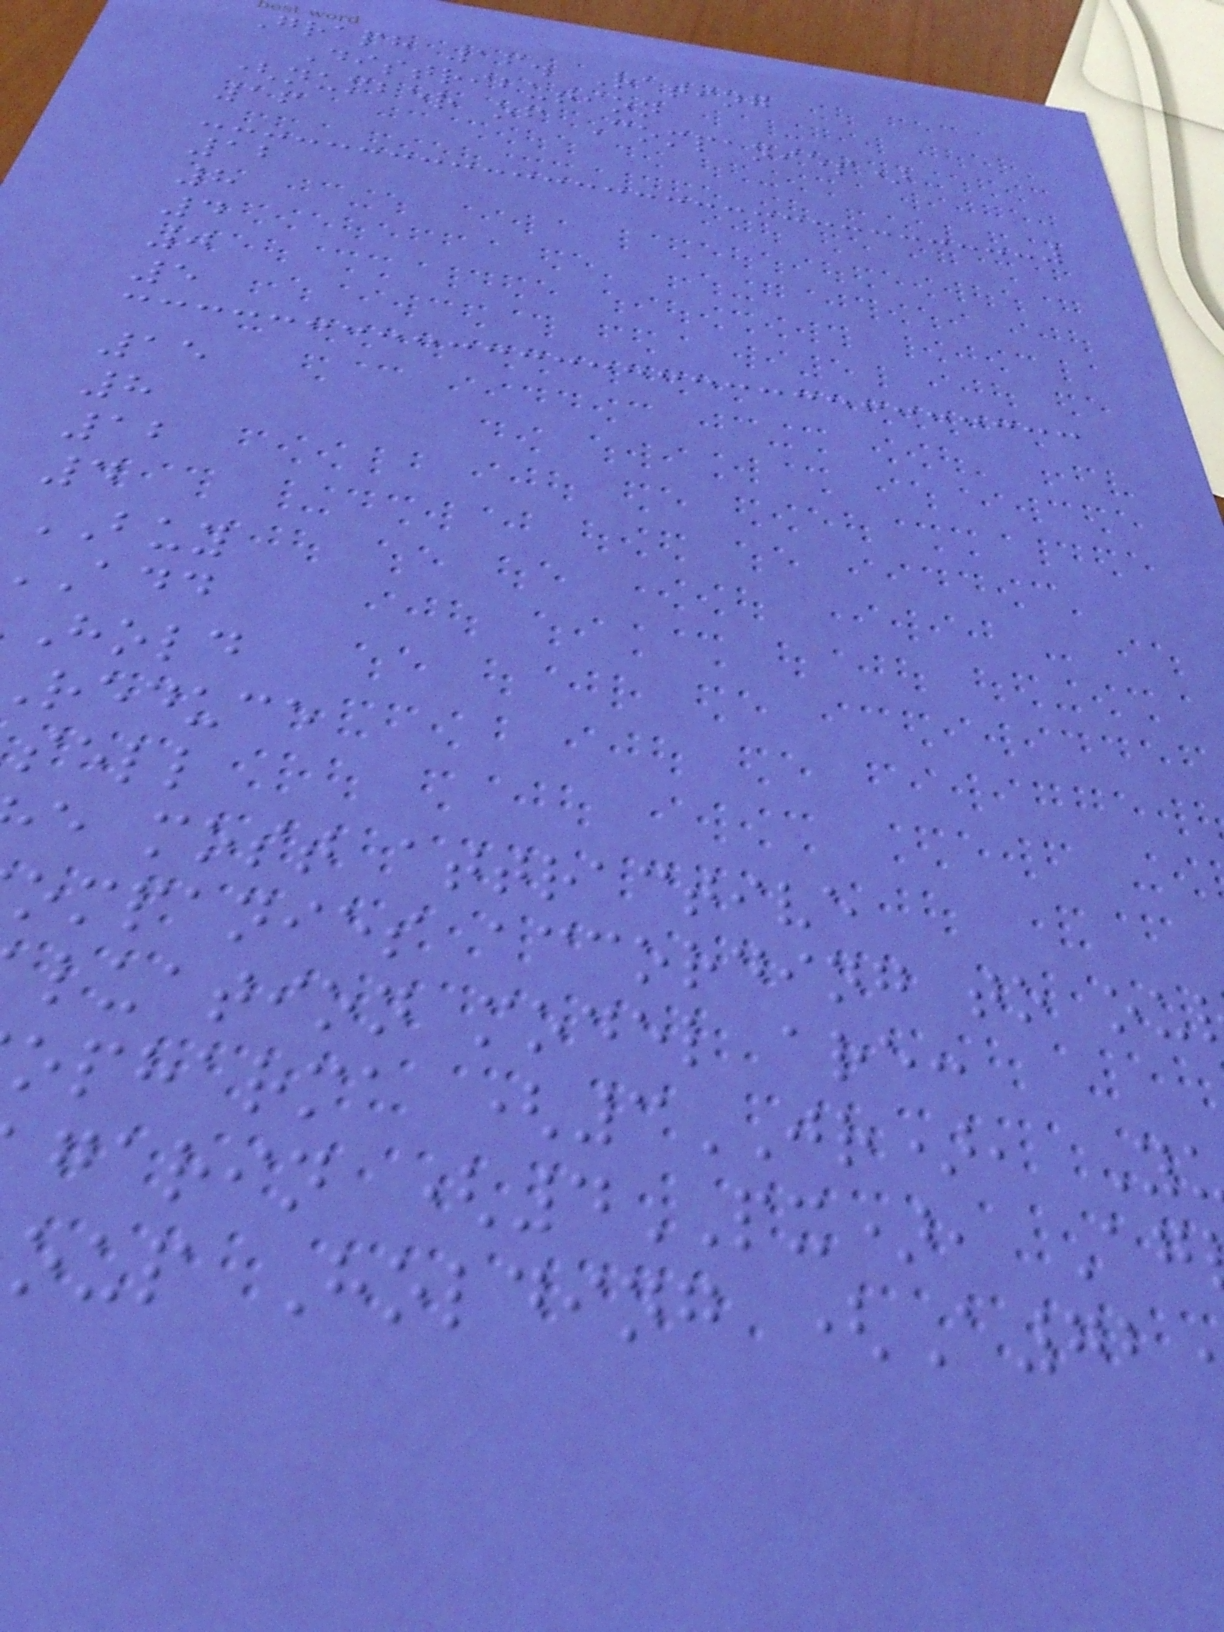Graph 16. Rating
Distribution
(number of Companies)
16
12
8
4
0
5
15
8
12
4
BUY
hold
reduce
sell
e most attractive
ompanies according to ou
luation model are:
opharma (3JR), Y
garin (4PX), Ag
oup Holding (A72
